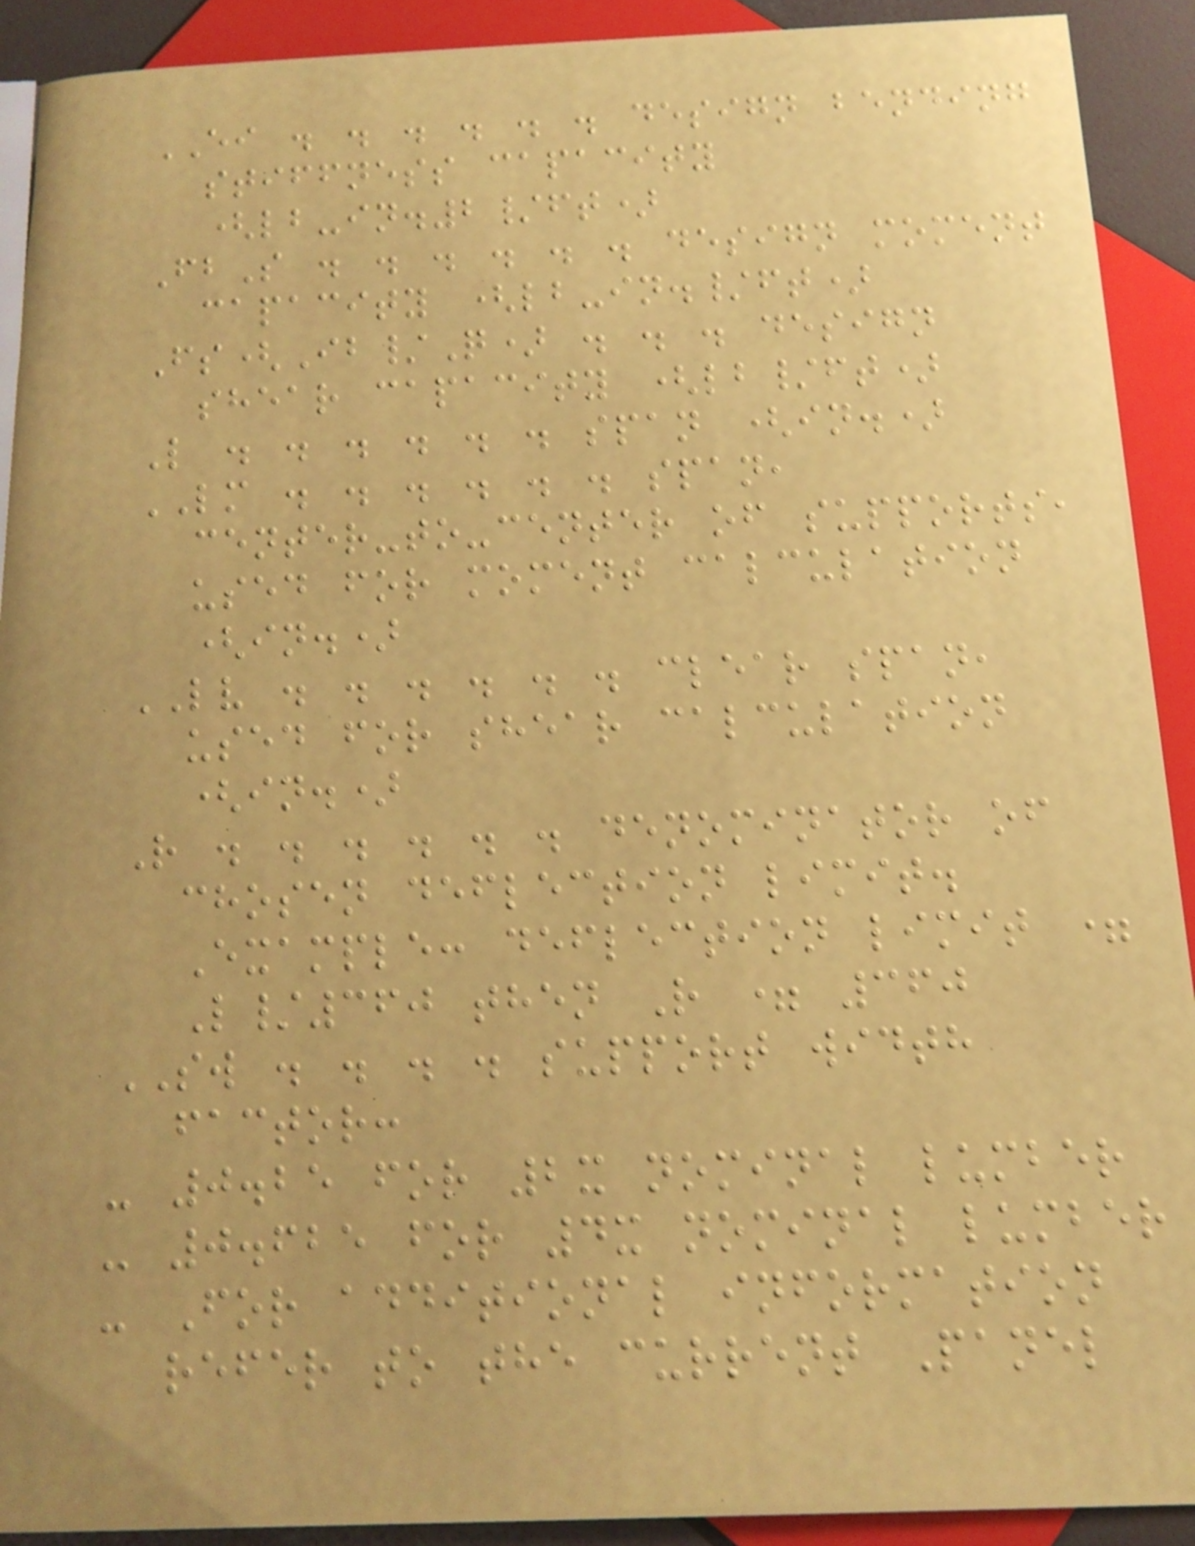EI . . . . . . design bending
stiffness capacity
(lb-in.2/ft)
FbS . . . . . . design moment
capacity (lb-in./ft)
Fs(Ib/Q) . . . design
shear capacity (lb/ft)
L . . . . . . span (in.)
LM . . . . . . span,
center-to-center of supports,
used for moment calculation
(in.)
LV . . . . . . clear span,
used for shear calculation
(in.)
R . . . . . . denominator of
chosen deflection limit.
Example: deflection limit =
L/360 then R = 360
SW . . . . support width
factor:
- 0.25 for 2x nominal lumber
- 0.625 for 4x nominal lumber
- For additional information
refer to the current Panel
